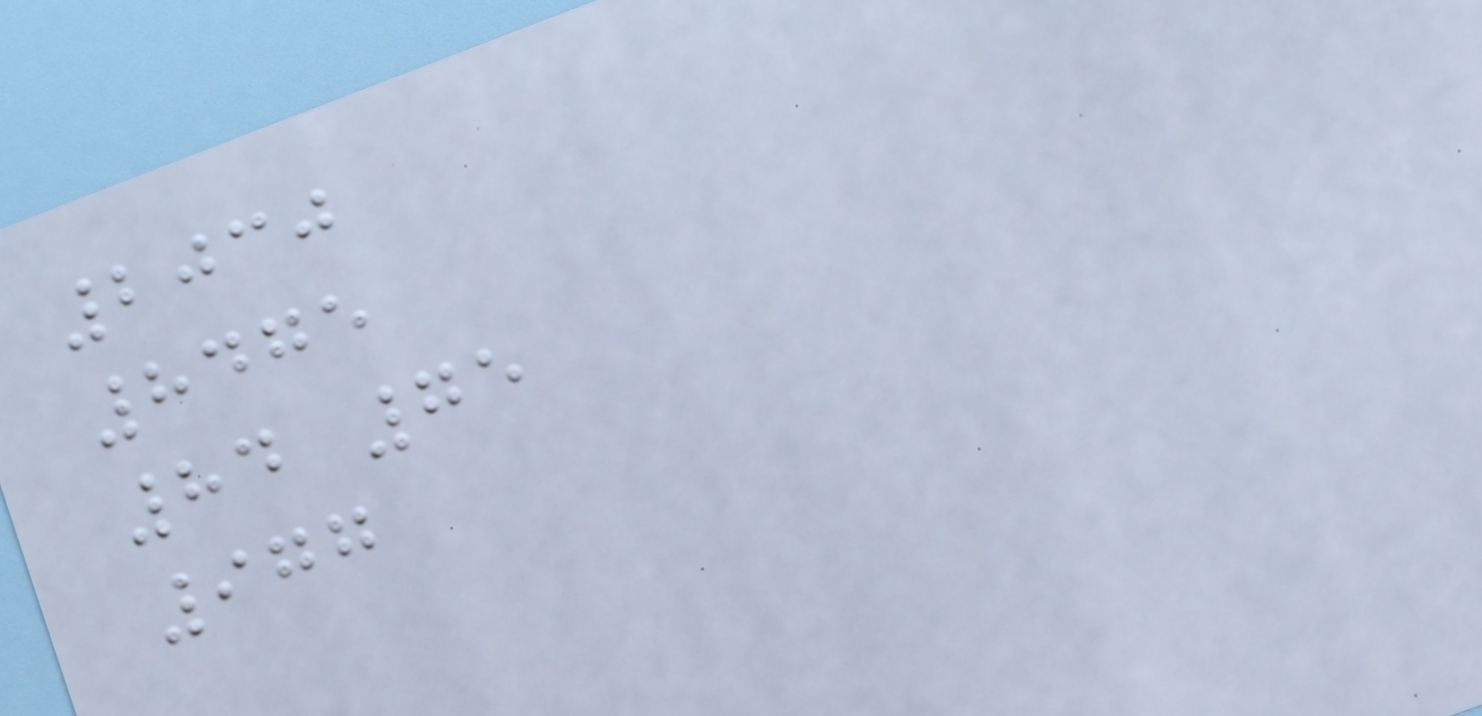2030
8475
84 75
977
